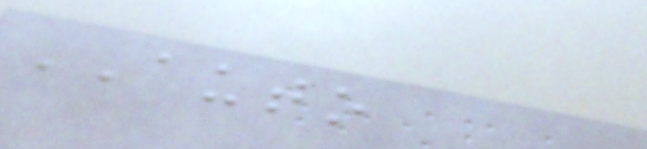AUTO
